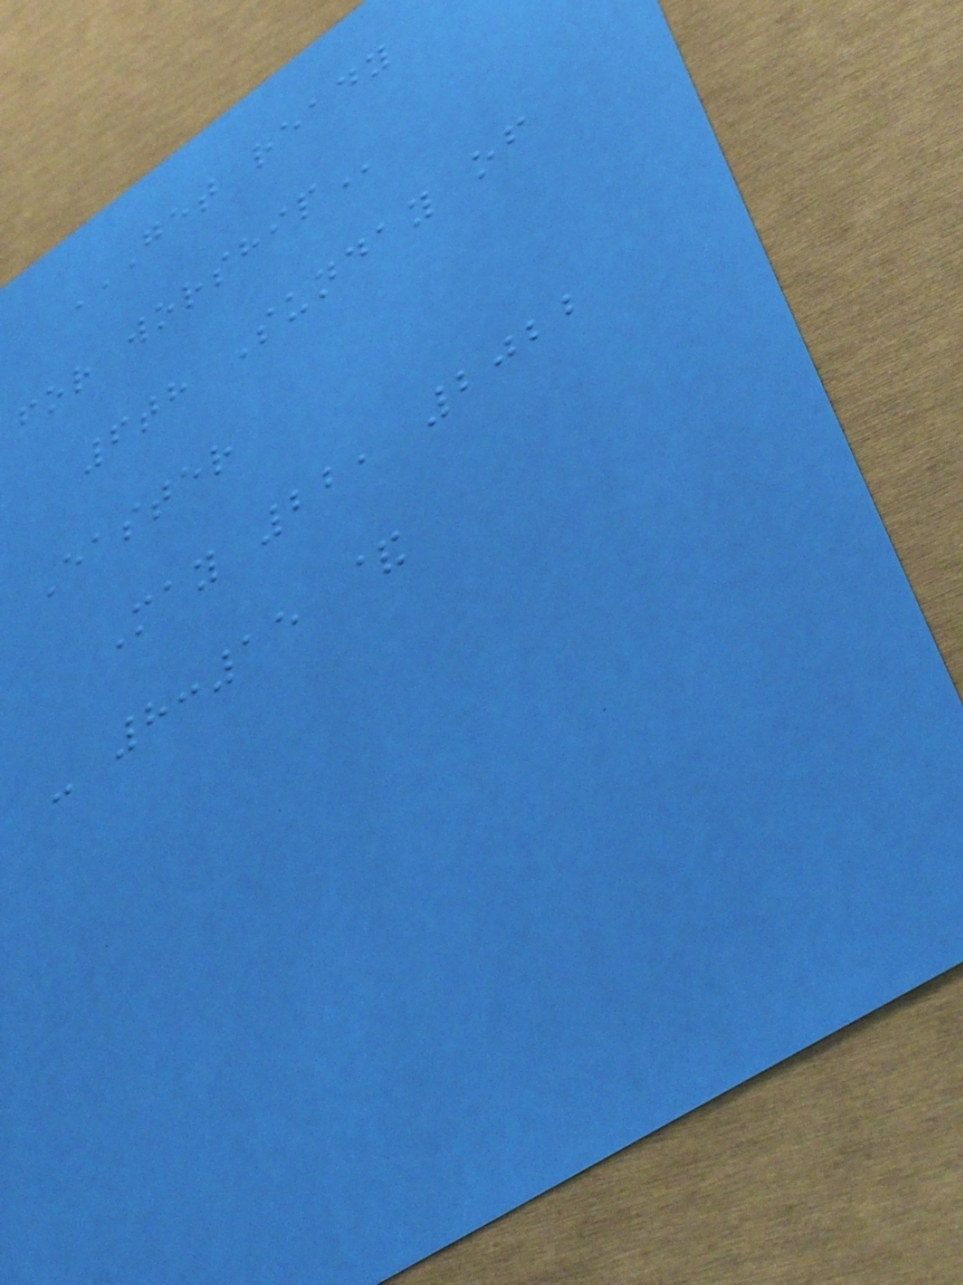GET READY
FOR WORSHIP
6th Sunday of
Easter
May 22, 2022
- 8:15 &
